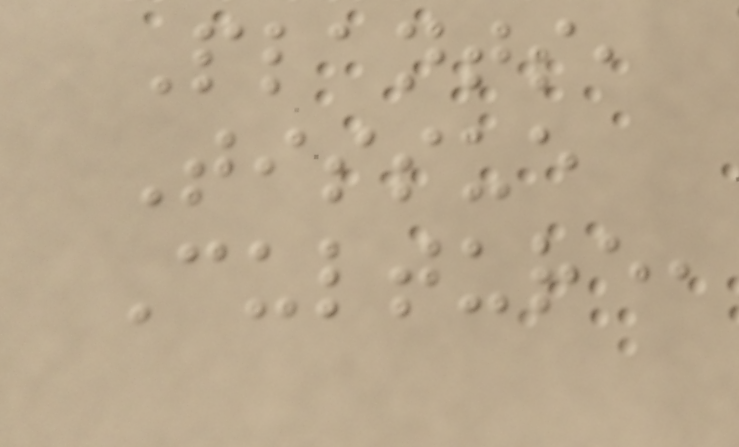Plants,
Tissue
Culture,
